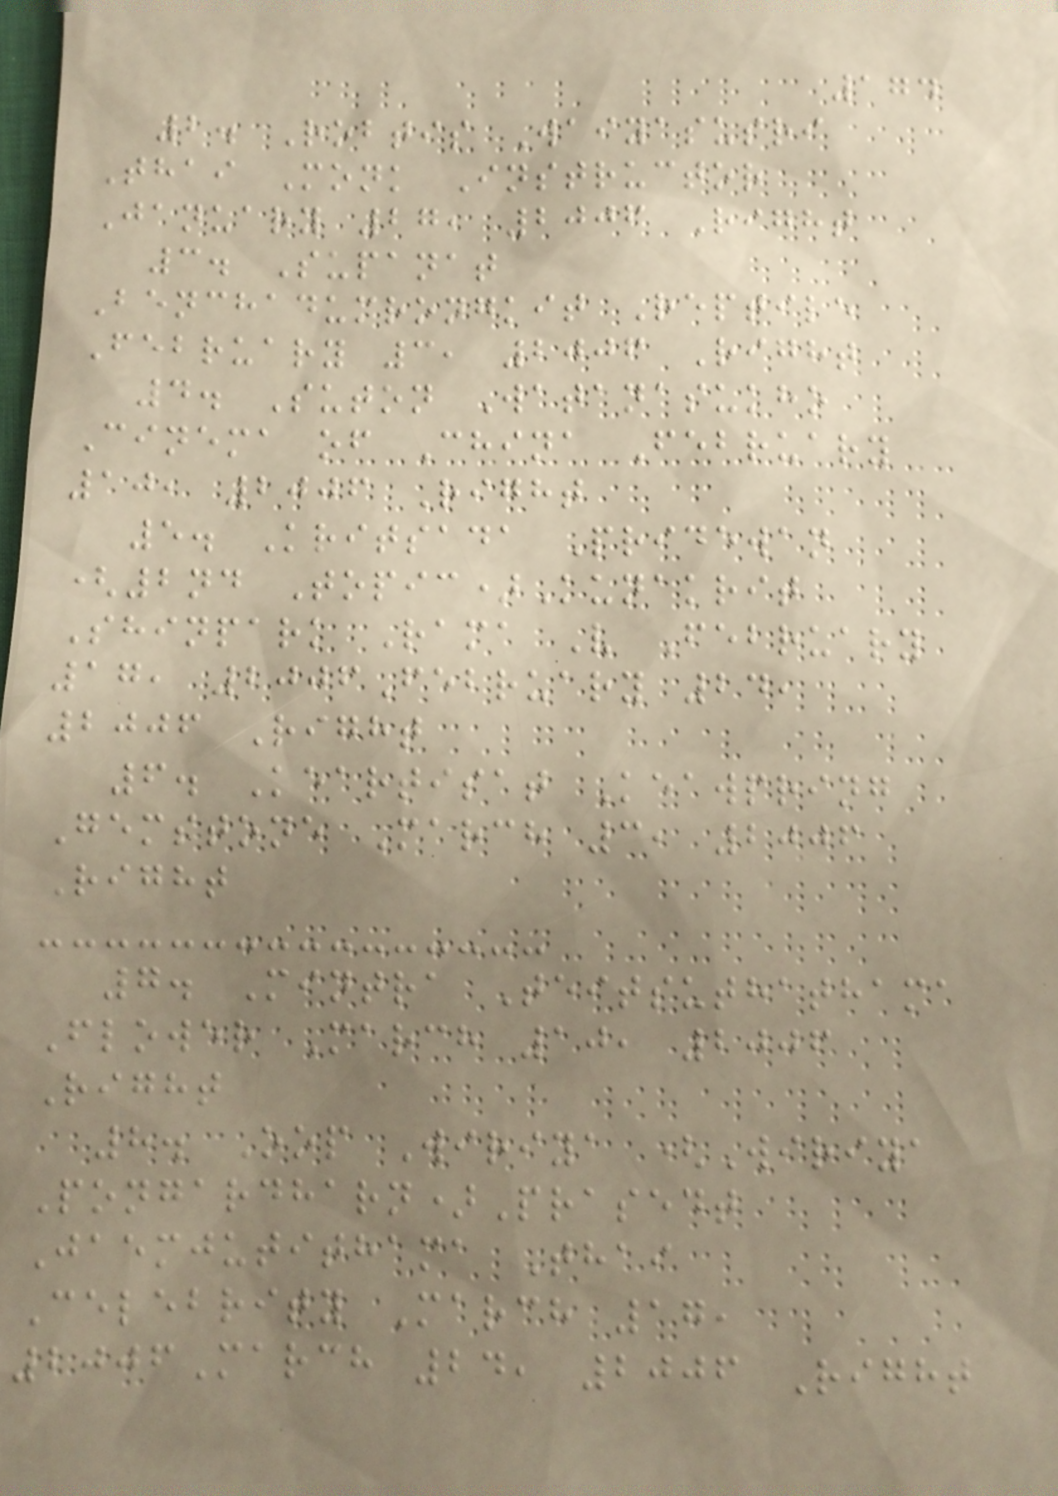174
2. Robtis Waiyasusri
Thai Monk Instructor
January 27, 2006 Right
3. Supanat
Benchadumrongkit Reptile
February 3, 2006 Right
4. Suton Watanasukho
Cinema of China February
10, 2006 Right
5. Kritsada Pridewan
(2nd Topic)Kunakrit
Shinpark Rama V February
17, 2006February 24,
2006 Right
6. Keartisat Keawpring
Gemstone March 3, 2006
Right
7. Mintra Teitsuthathama
Flower March 10, 2006
Right
8. Oop Wiriya (Wiriya
Pongardharn)Prasedt
Jaemjutithama Thai
Celebrity March 17,
2006March 24, 2006 Right
